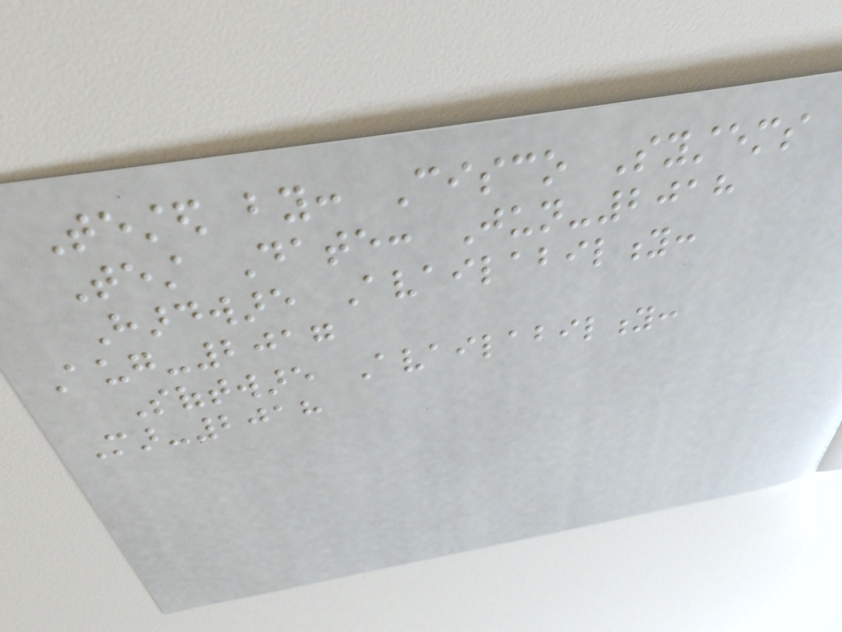Tested by: Cisco Systems
Test Date: Jun-2018
Hardware Availability:
Aug-2017
Software Availability:
Mar-2018
